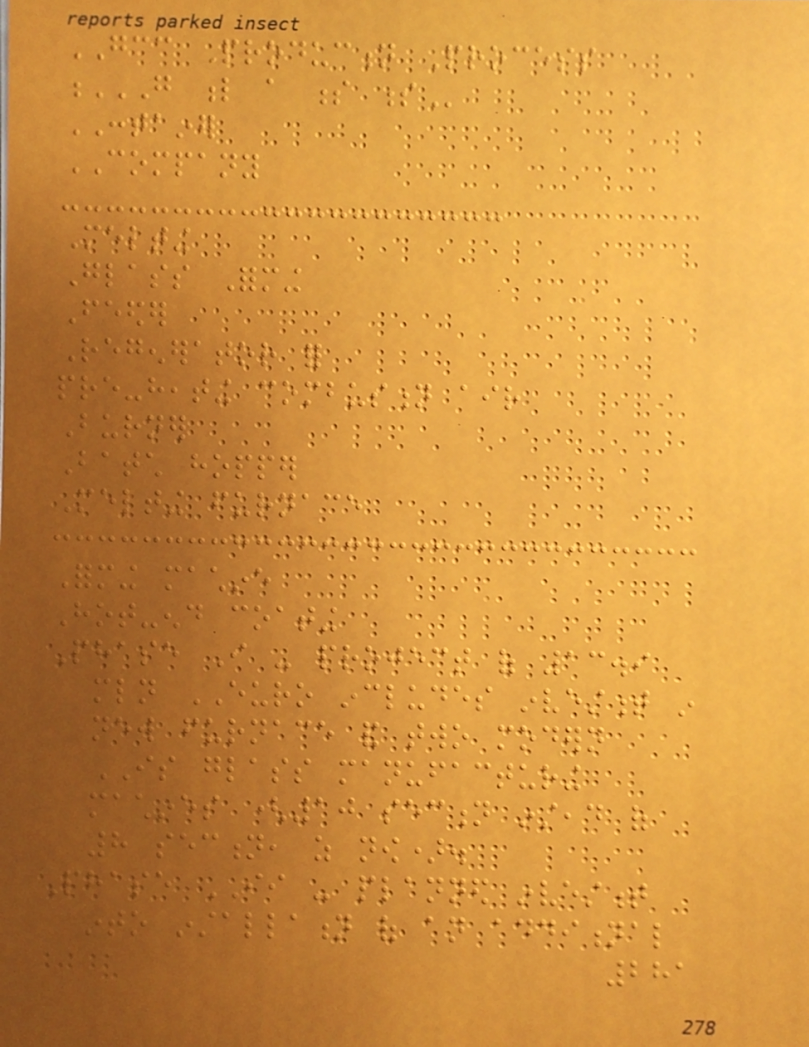GCC Production Process
G L A S S
CONTAINER
COMPANY
Melting
Glass Forming
Feeder
Regenerator for
pre-heating combustion air
Burner
Batch hopper
Melting furnace
Forming machine
Hot-end coating
Phase I - project of 13.9
mln EURO includes investment in
new furnace and two modern
IS glass manufacturing
machines (10 section instead of
8 section, as now).
Phase II - planned investment
into installation of an additional
281
